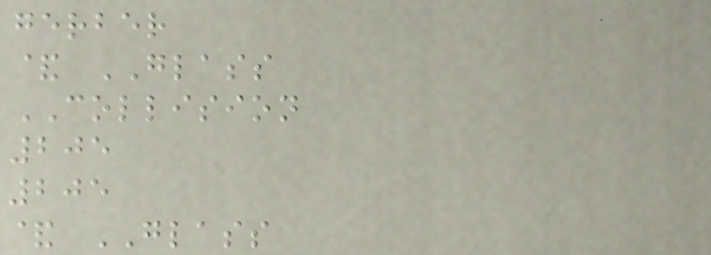gerber
& GLASS
COLLISION
205
205
& GLASS
